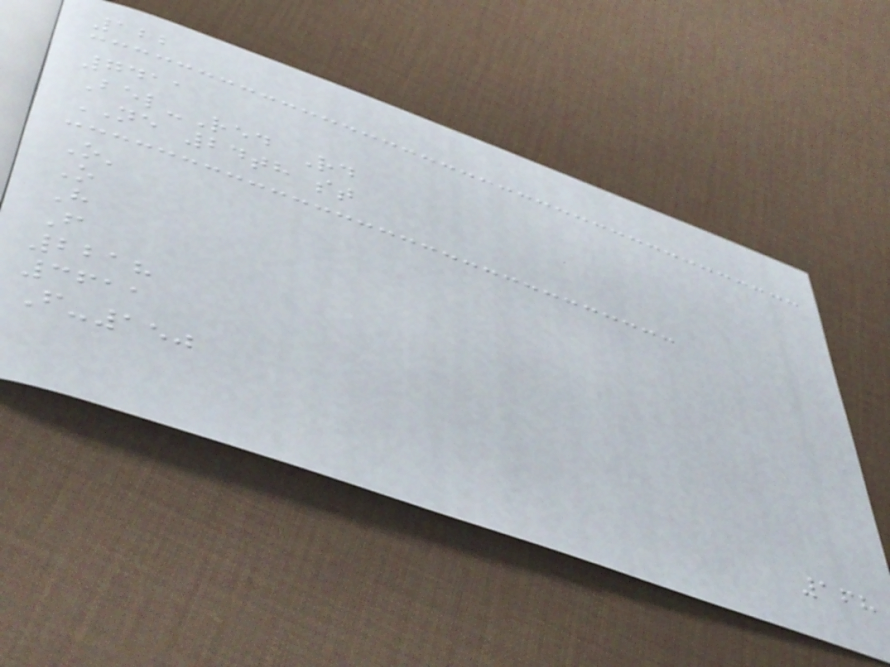122
7411
Bel-Red Rd
NE 24th st
O'
O
H
F
2218
3611
F-150
168
